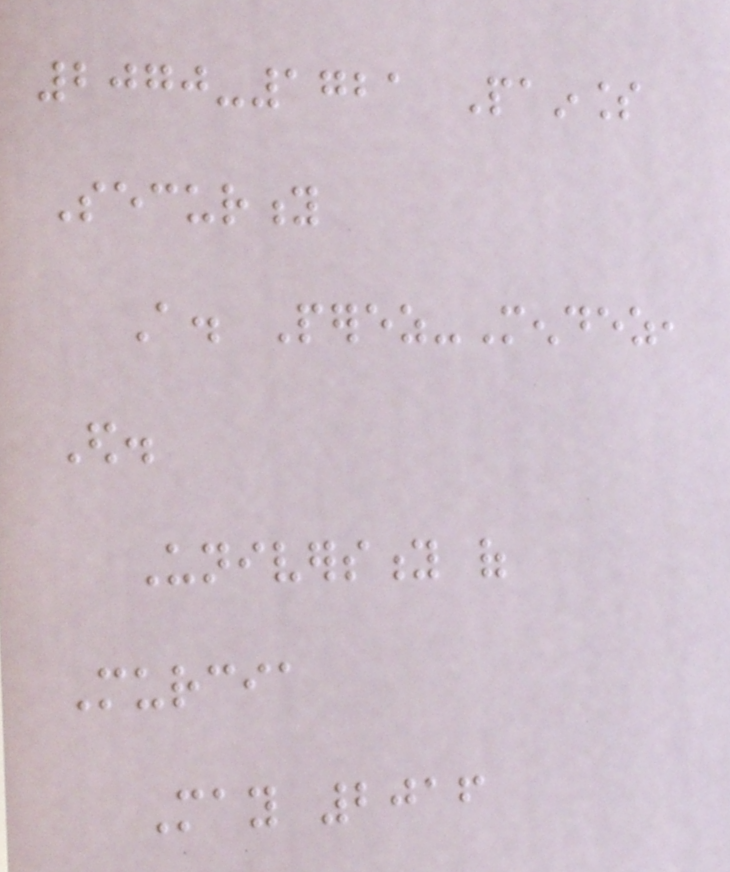2070-1721 Painless
Security
A. Perez-Mendez,
Ed.
University of
Murcia
May 2016
